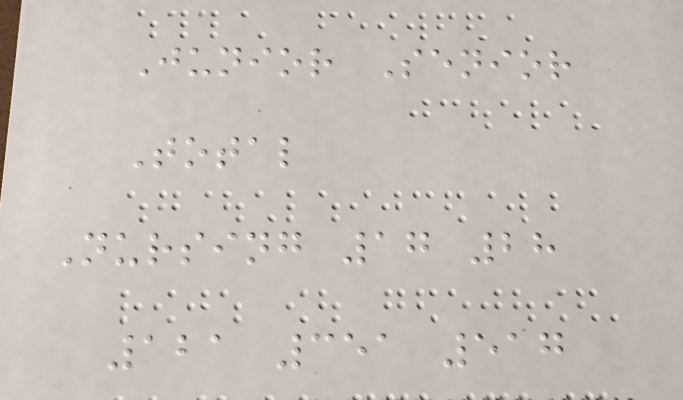Junior Senior
Total
Nursing 17 28
121 351 517
